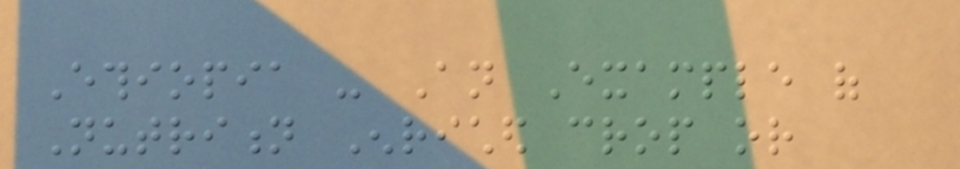Ethiopia - An Example of
Nutrition Enriched crop or
